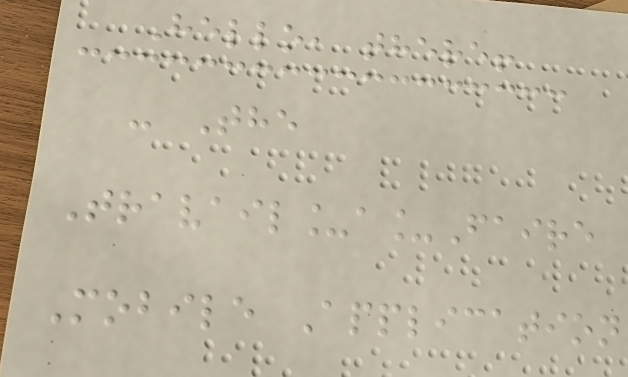Hello, there!
- The
Travail_a_Faire
Mobile Application
